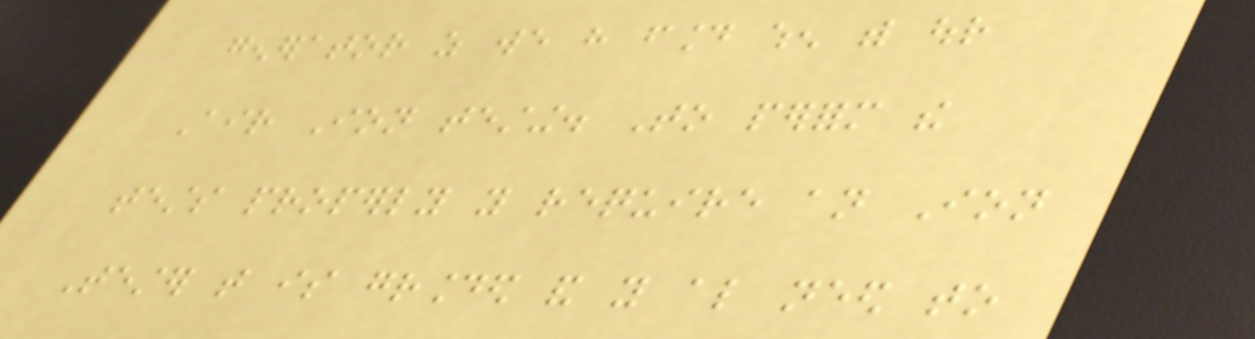generator as we have found when with our
Air Ion testing. To perform the
tests properly you require an Ion
Tester that is grounded and you also need to
